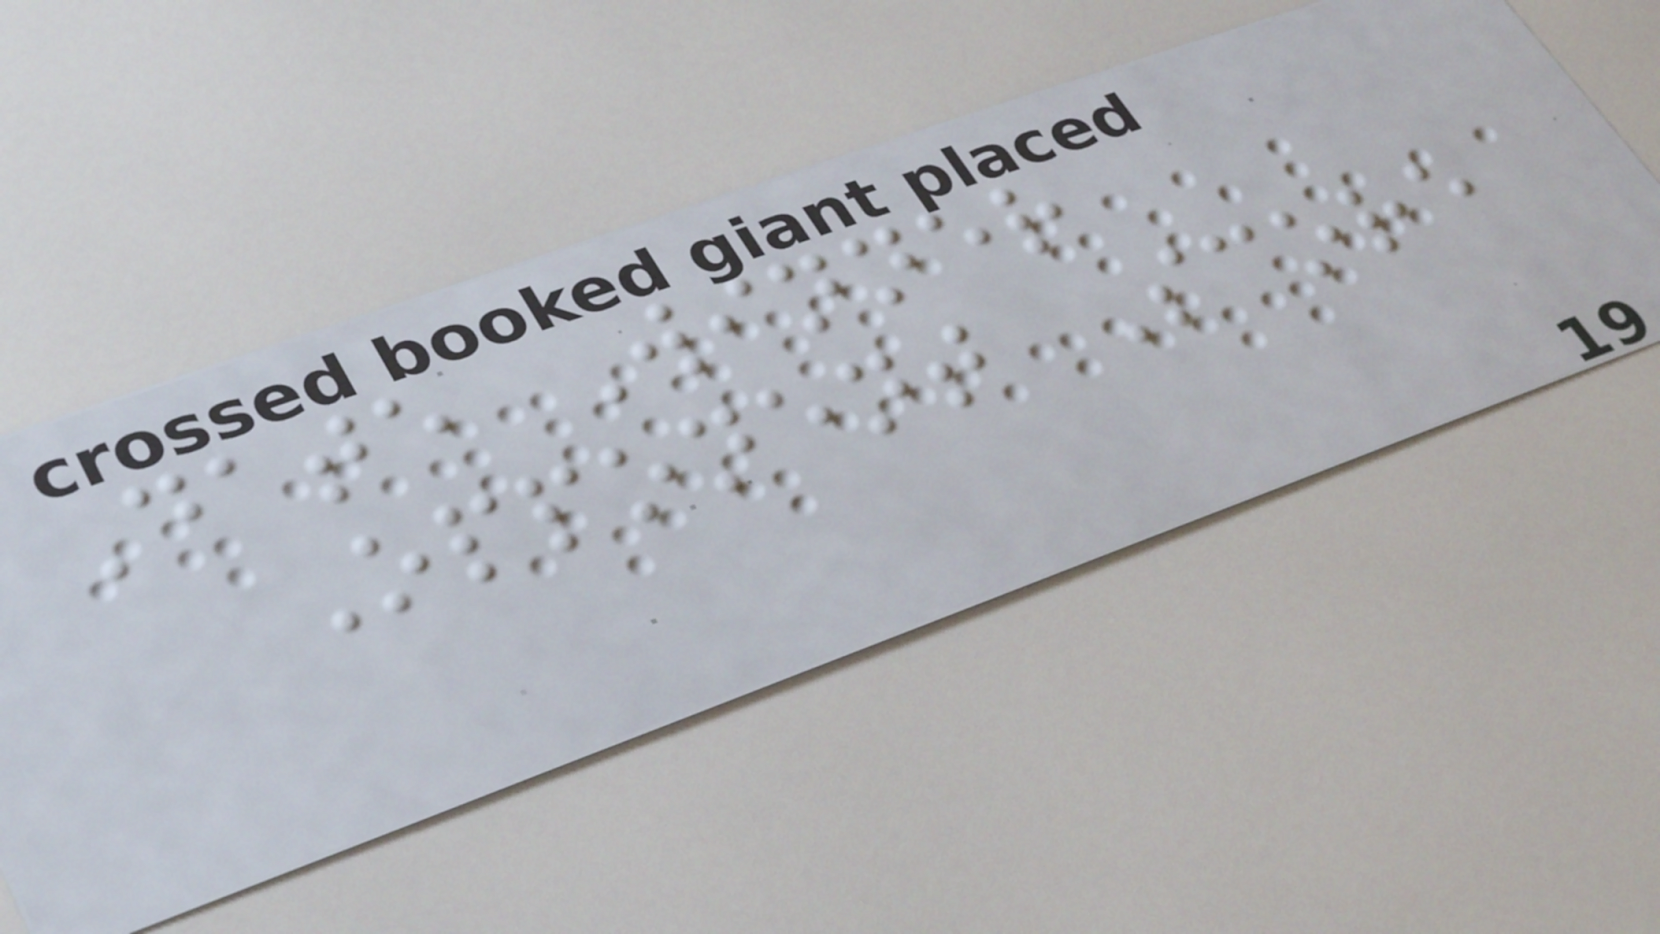Date Winner
Opponent Score
